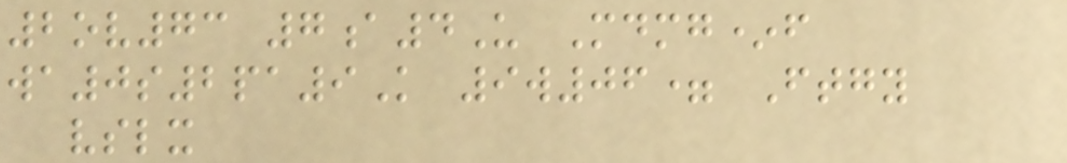2ov73 7a4U Mdmg*f
wa0s2pa9K 9w06= Ftgy
vslx
